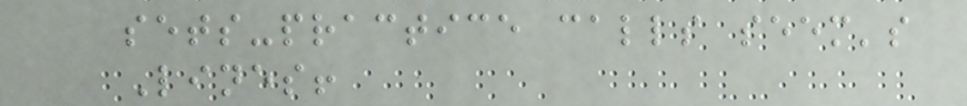sets-practice calls seem's
Lines!
